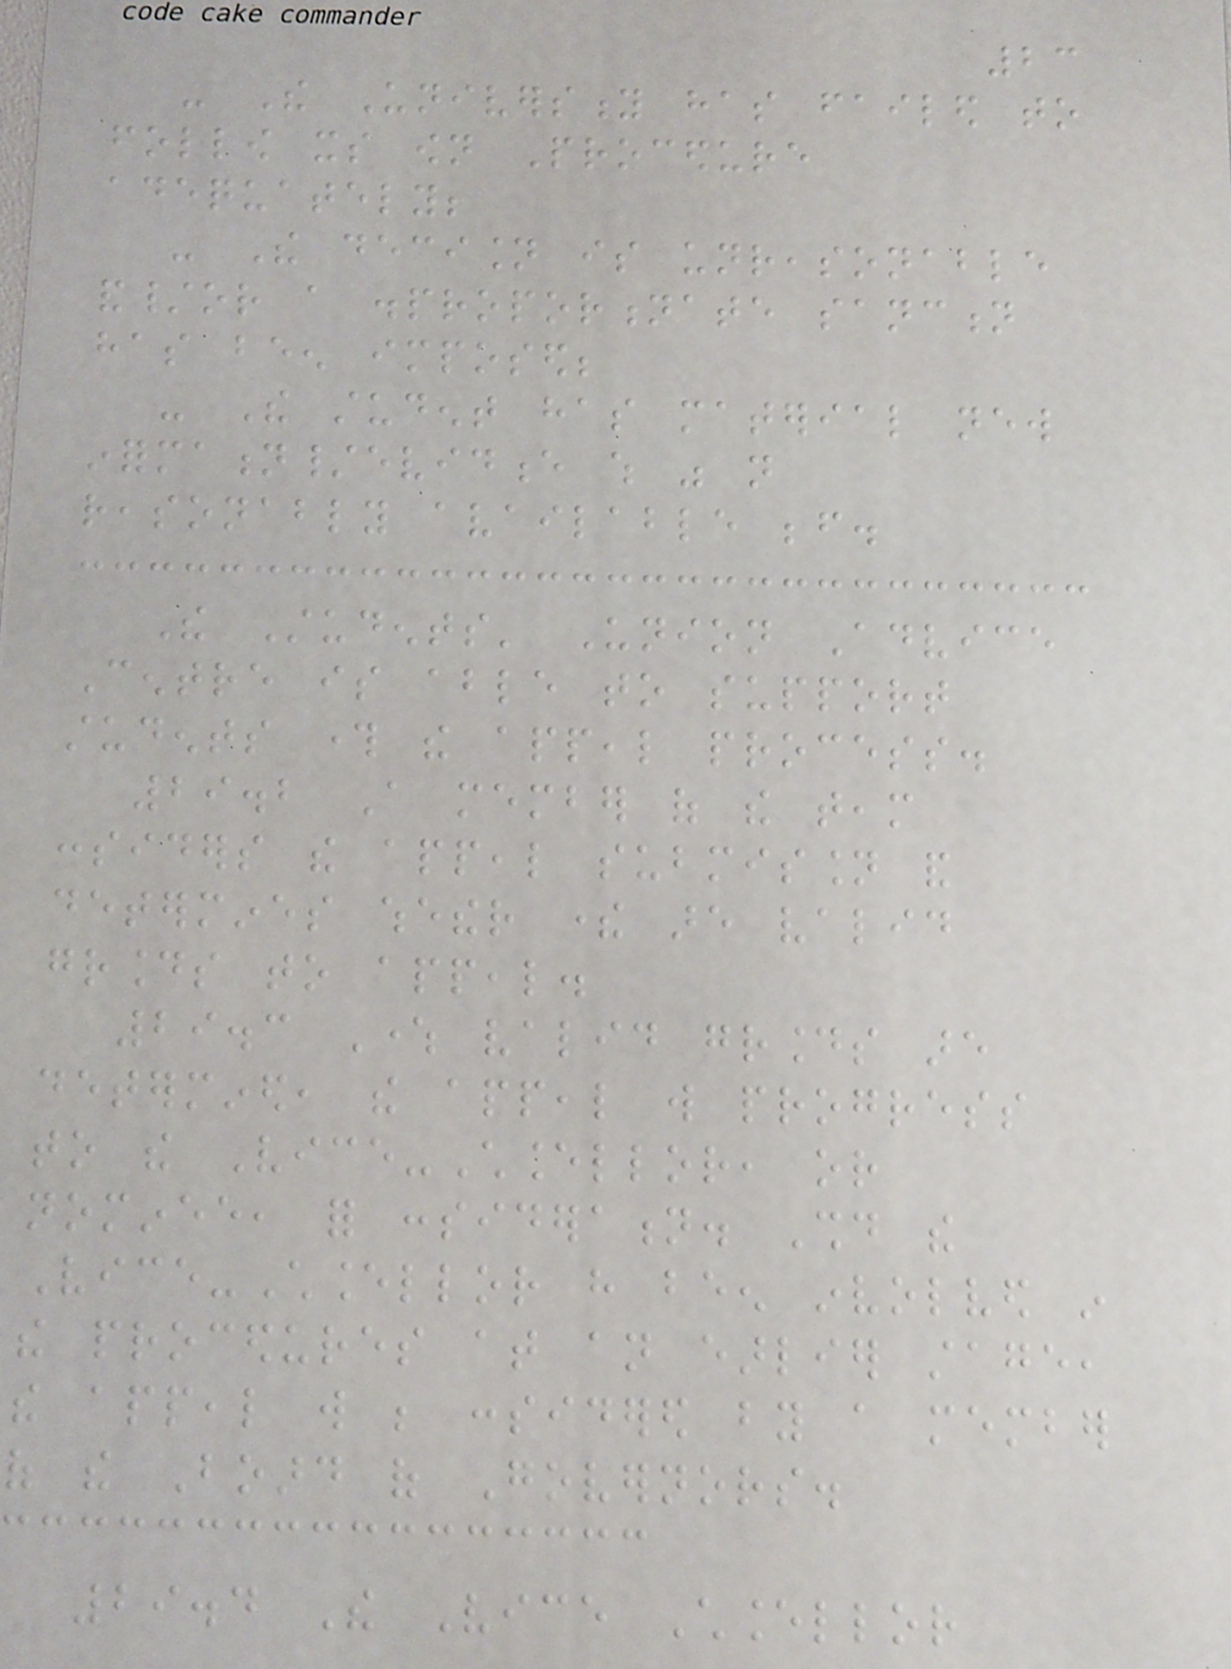23
- The University has failed to
follow its own Procedure
adequately;
- The decision is unreasonable
and/or a disproportionate sanction
has been imposed;
- The student has material new
information/evidence which was not
reasonably available before.
The Students' Union Advice
Centre is able to support
students through the appeal process.
29.2 A member of the team
considers the appeal submission and
determines whether there are valid
grounds to appeal.
29.3 Where valid grounds are
determined, the appeal will progress
to the Vice-Chancellor, or
nominee, for consideration. Should the
Vice-Chancellor have been involved in
the procedures at an earlier stage,
the appeal will be considered by a member
of the Board of Governors.
29.4 The Vice Chancellor
